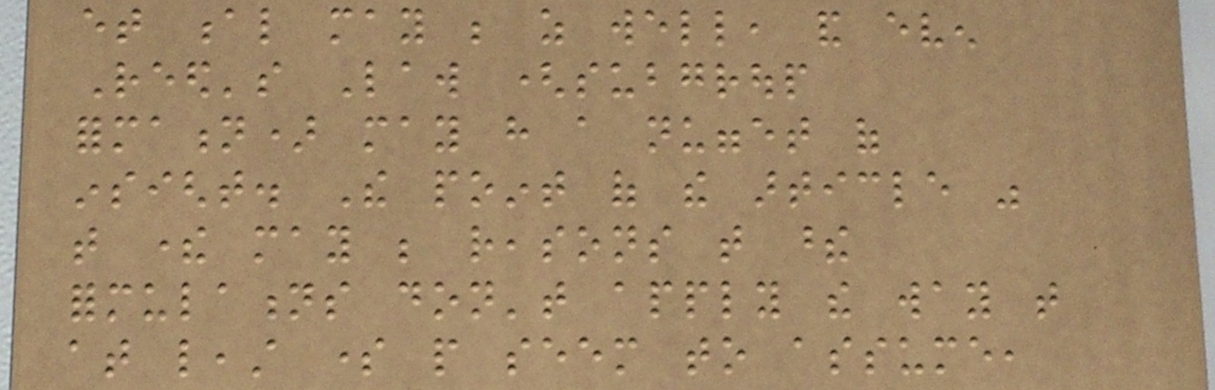et al may be as well, and even
Reed's Law (subgroup
formation) may have a nugget of
insight. The point of the article was
that there may be reasons that these
formulations don't apply the way that
at least some people seem to assume,
